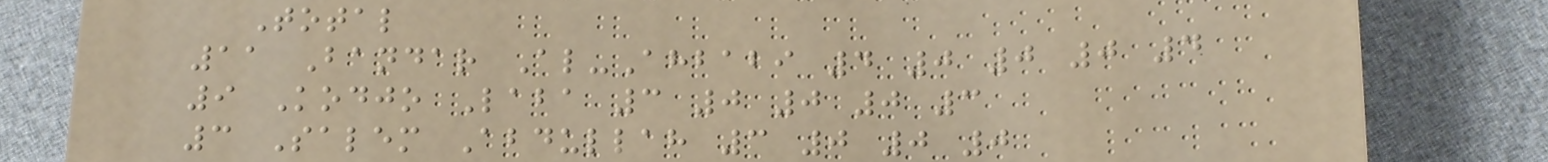Total
11 Bandar Al-Ahbabi 4 0 0 0 4
9 Kodjo Laba 3 0 0 0 3
3 Salem Abdullah 3 0 0 0
